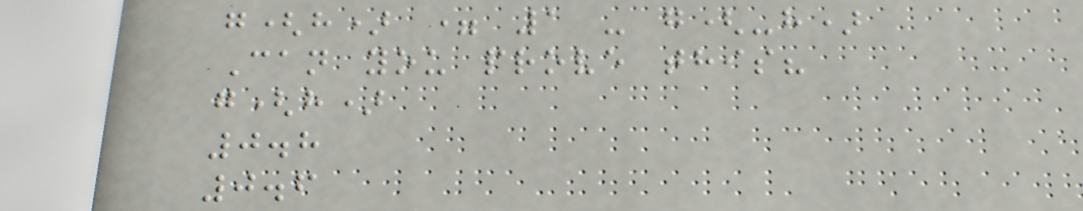g(h) = 1 - g(-h)
Can you prove this?
g(h)
0.8
0.6
